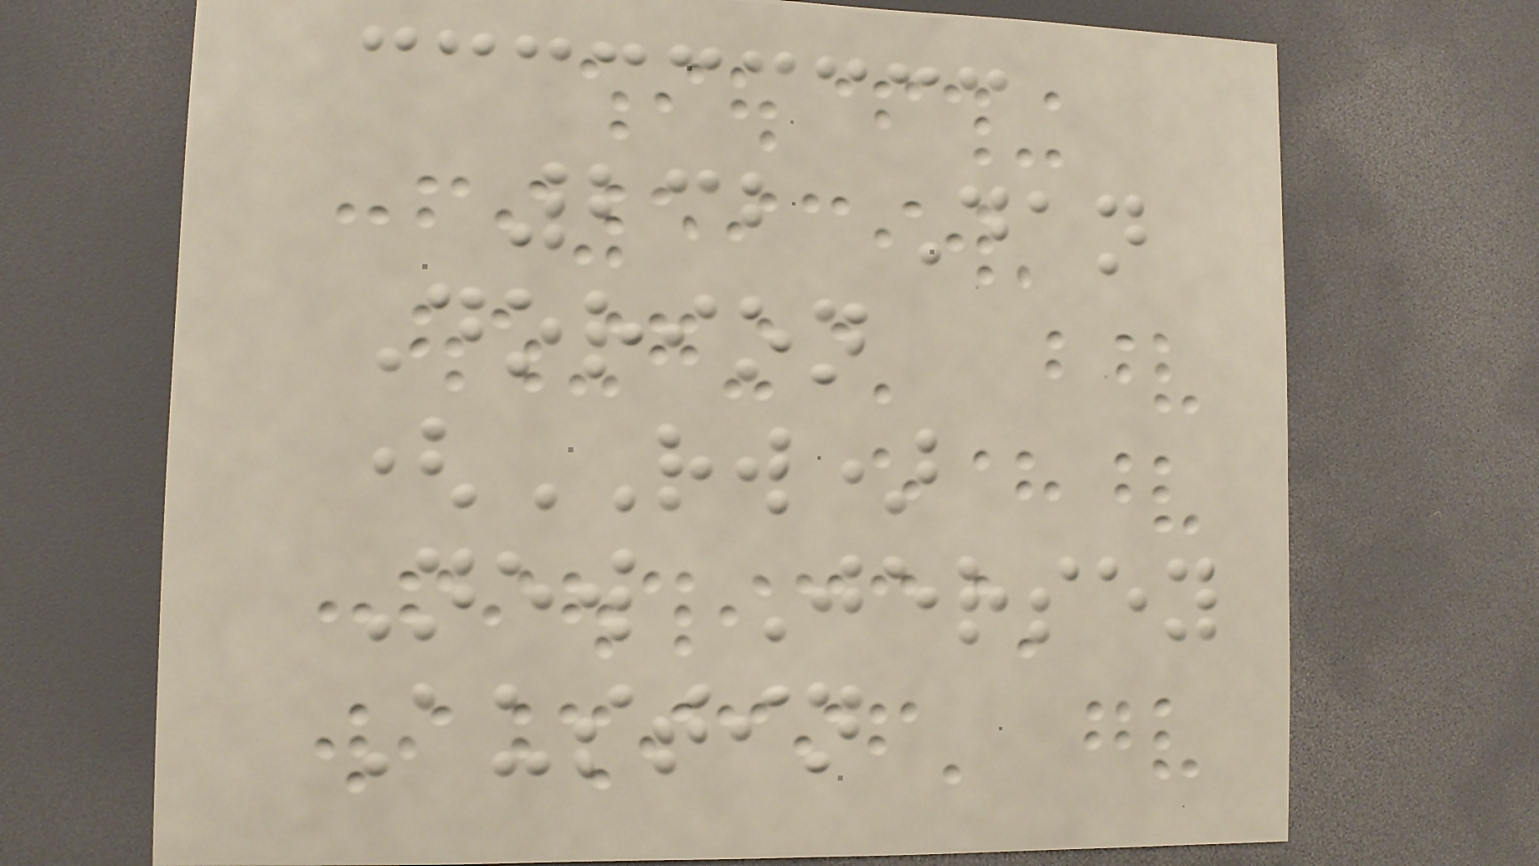232 Dan
Dorion
(RW)
New Jersey
Austin
